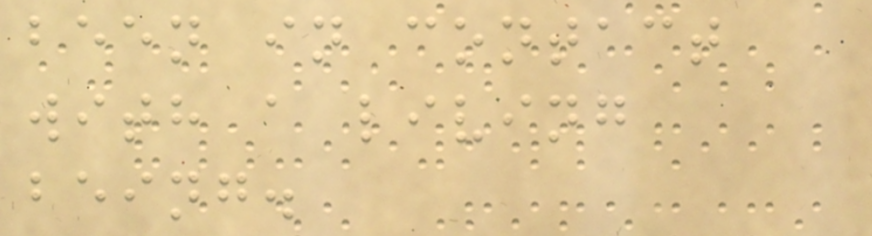been in contact
with a living
being.
